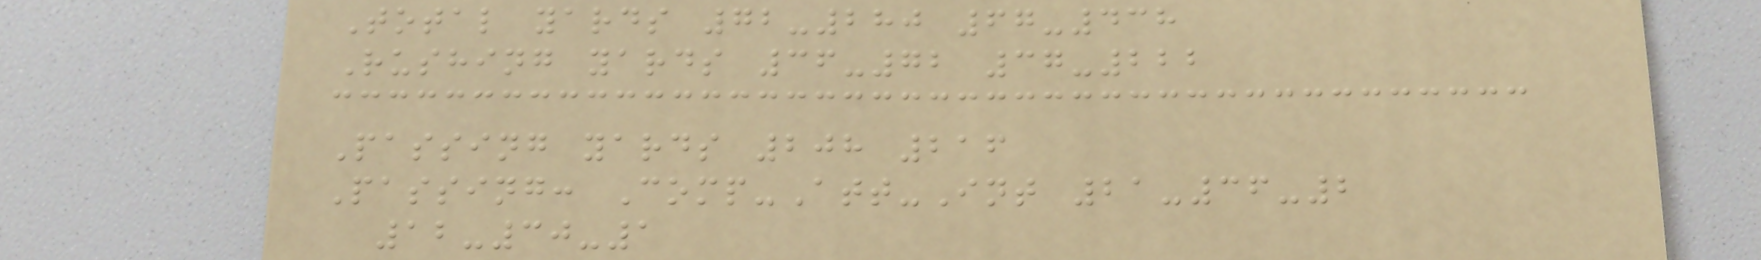Total yards 72-280 67-438
Rushing yards 36-72 37-222
Passing yards 208 216
Passing: Comp-Att-Int 21-36-2
12-30-1
